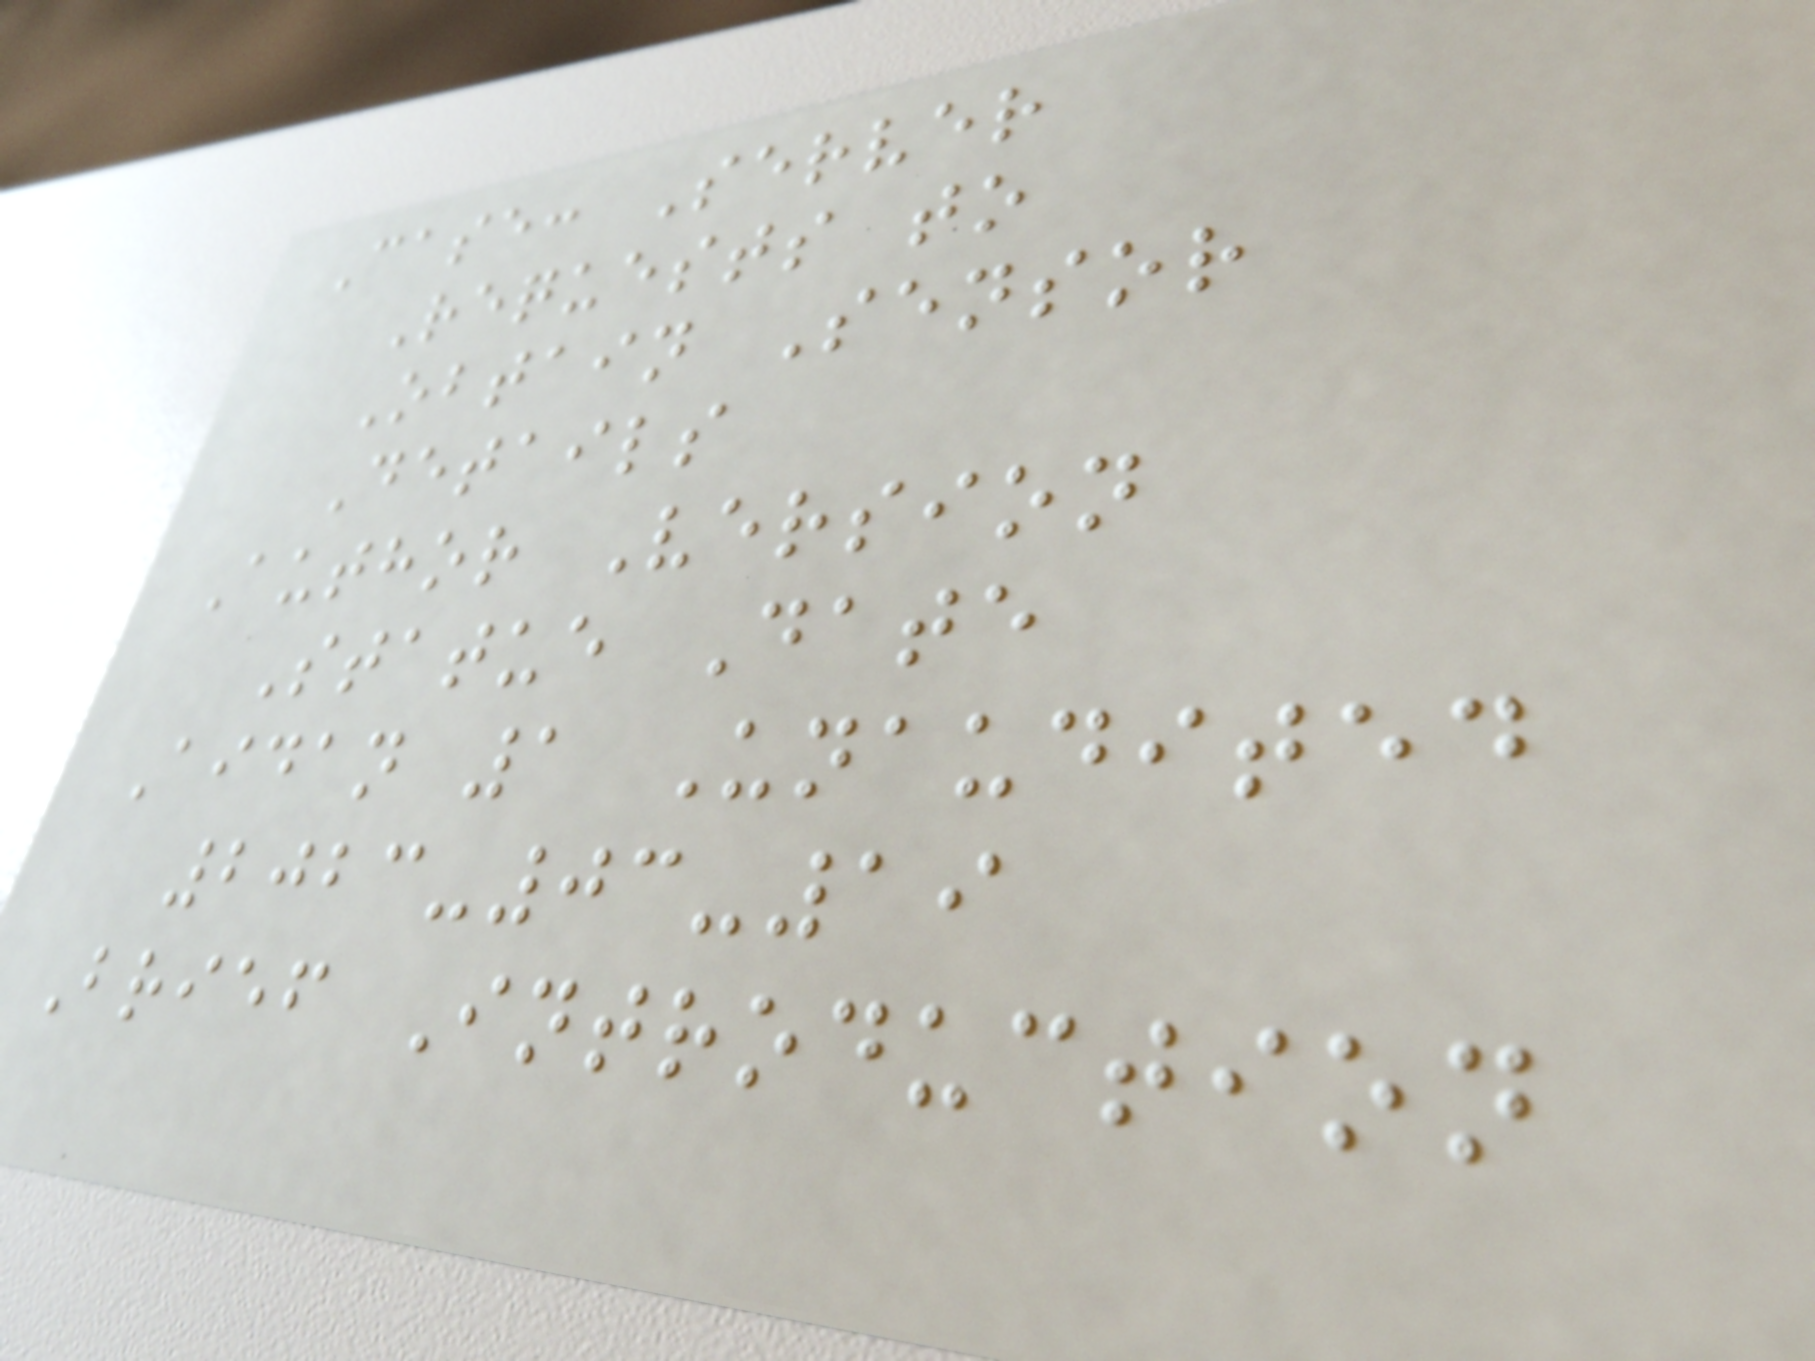Case: Server
Requests to
Obtain Sensor
Details
Author Version
Statue Date
Aidan 1 Unaudited
2023-03-19
Brief Introduction
